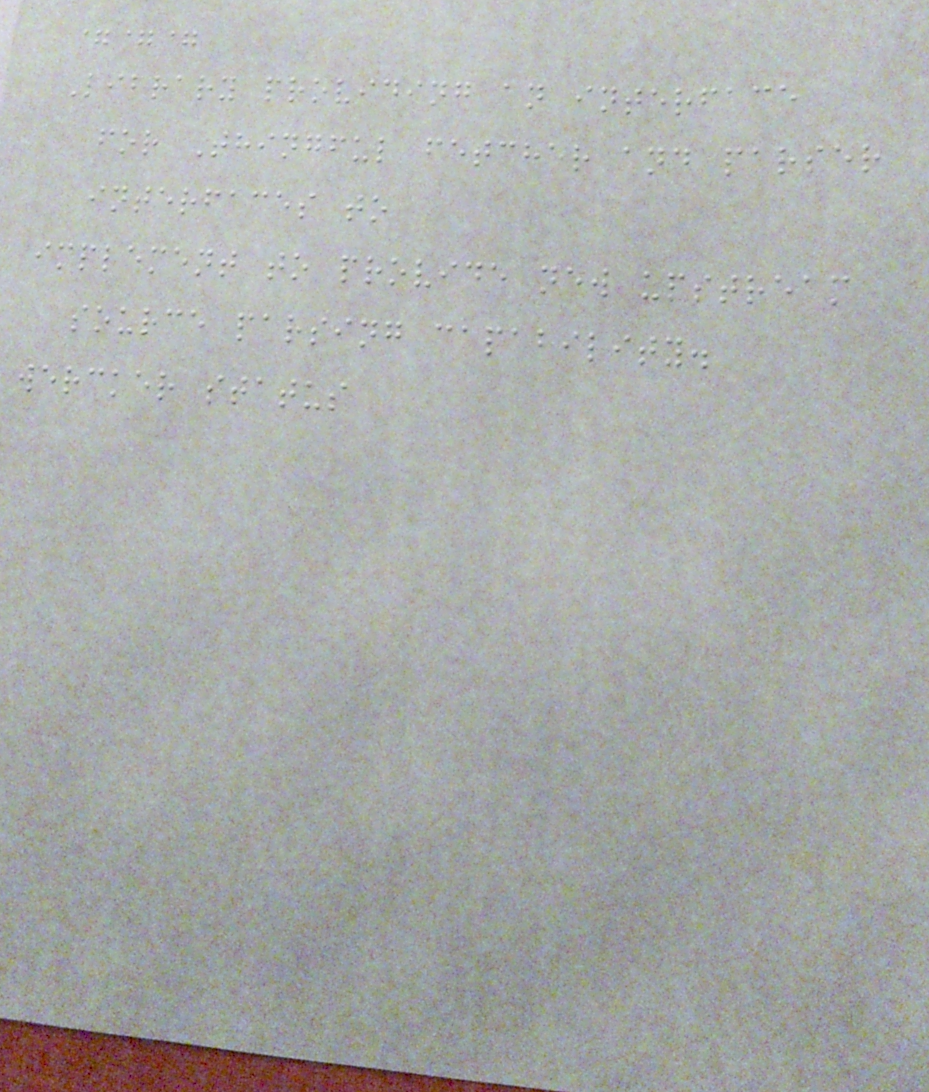===
Library providing an interface
for Thingful fetcher and parser
interfaces to
implement to provide new upstream
source parsing capability.
wercker status
